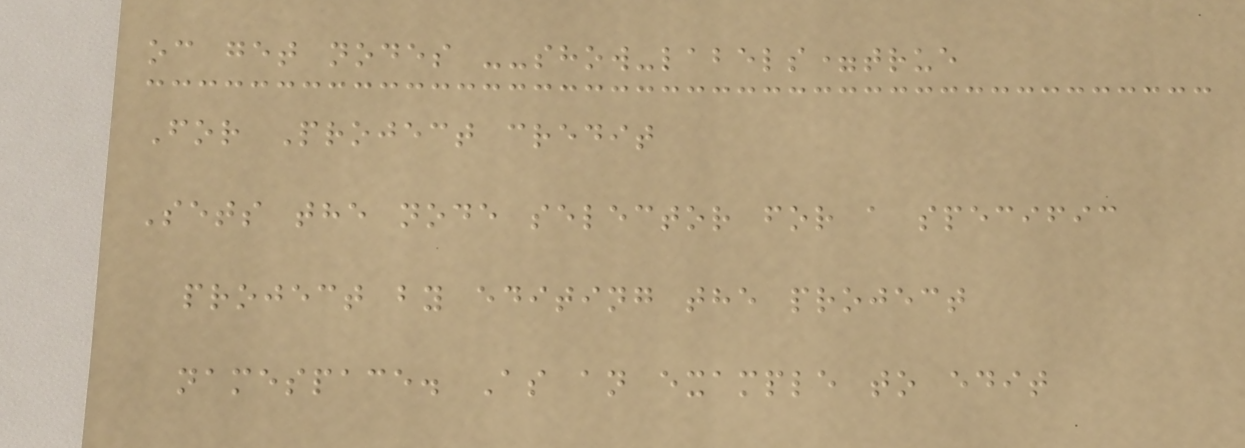oc get nodes --show-labels=true
For Project credit
Sets the node selector for a specific
project by editing the project
namespace. As an example to edit
